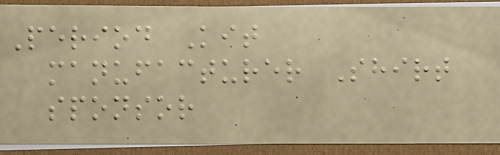Period Kit
manufacturer Shirt
sponsor
